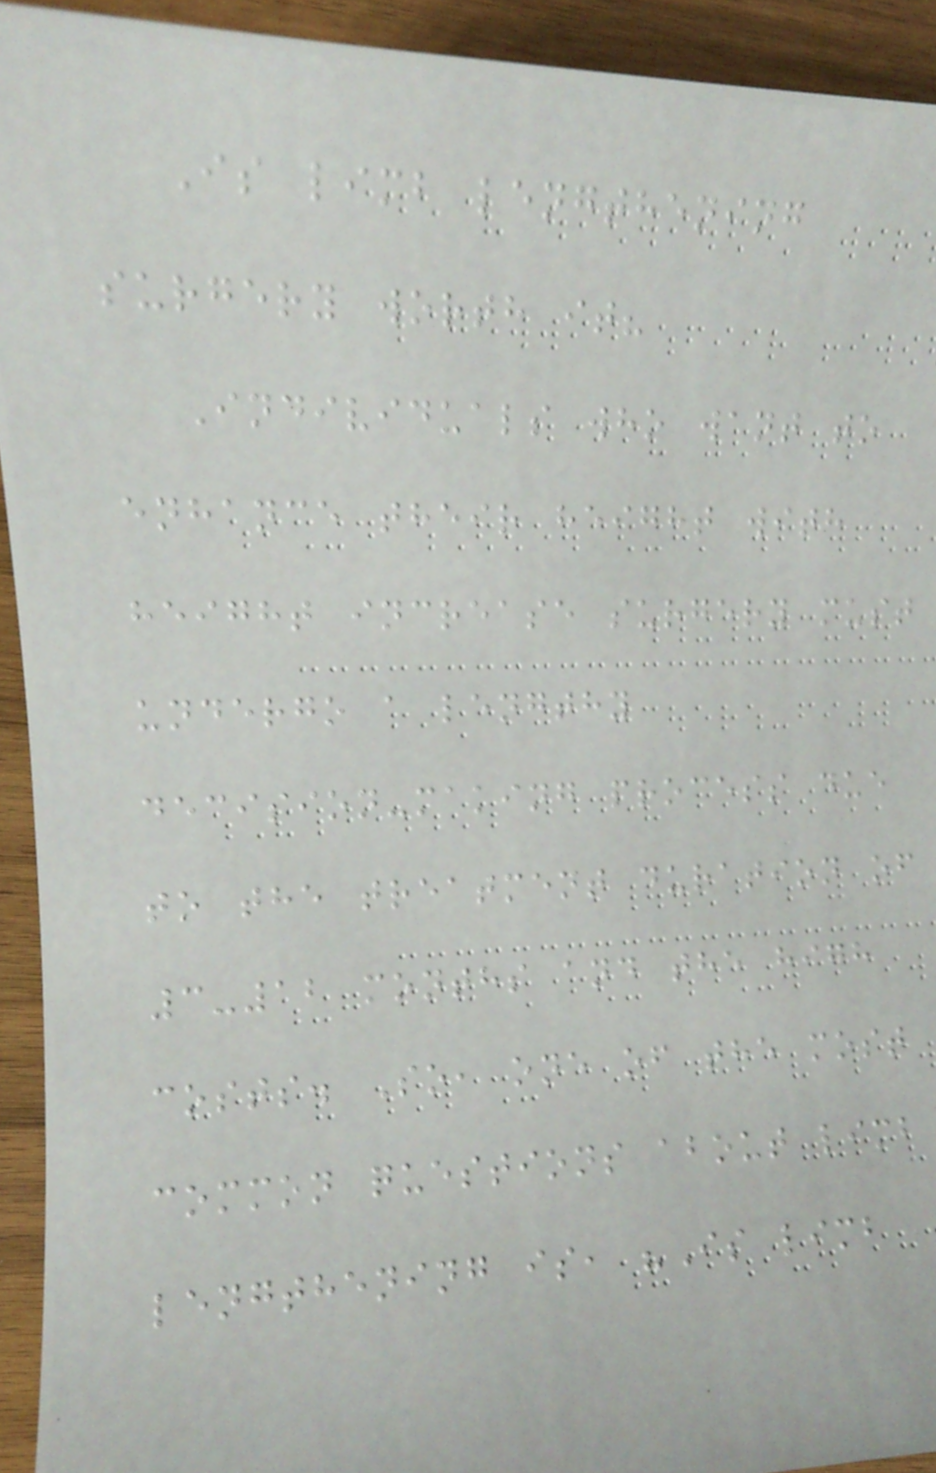Is limb lengthening
surgery worth it?
Individuals who want to
enhance their height with
height increase surgery must
undergo a lengthy
decision-making process due
to the treatment duration of
3-12 months and the high
costs. So, one of the most
common questions about limb
lengthening is, "Is limb
